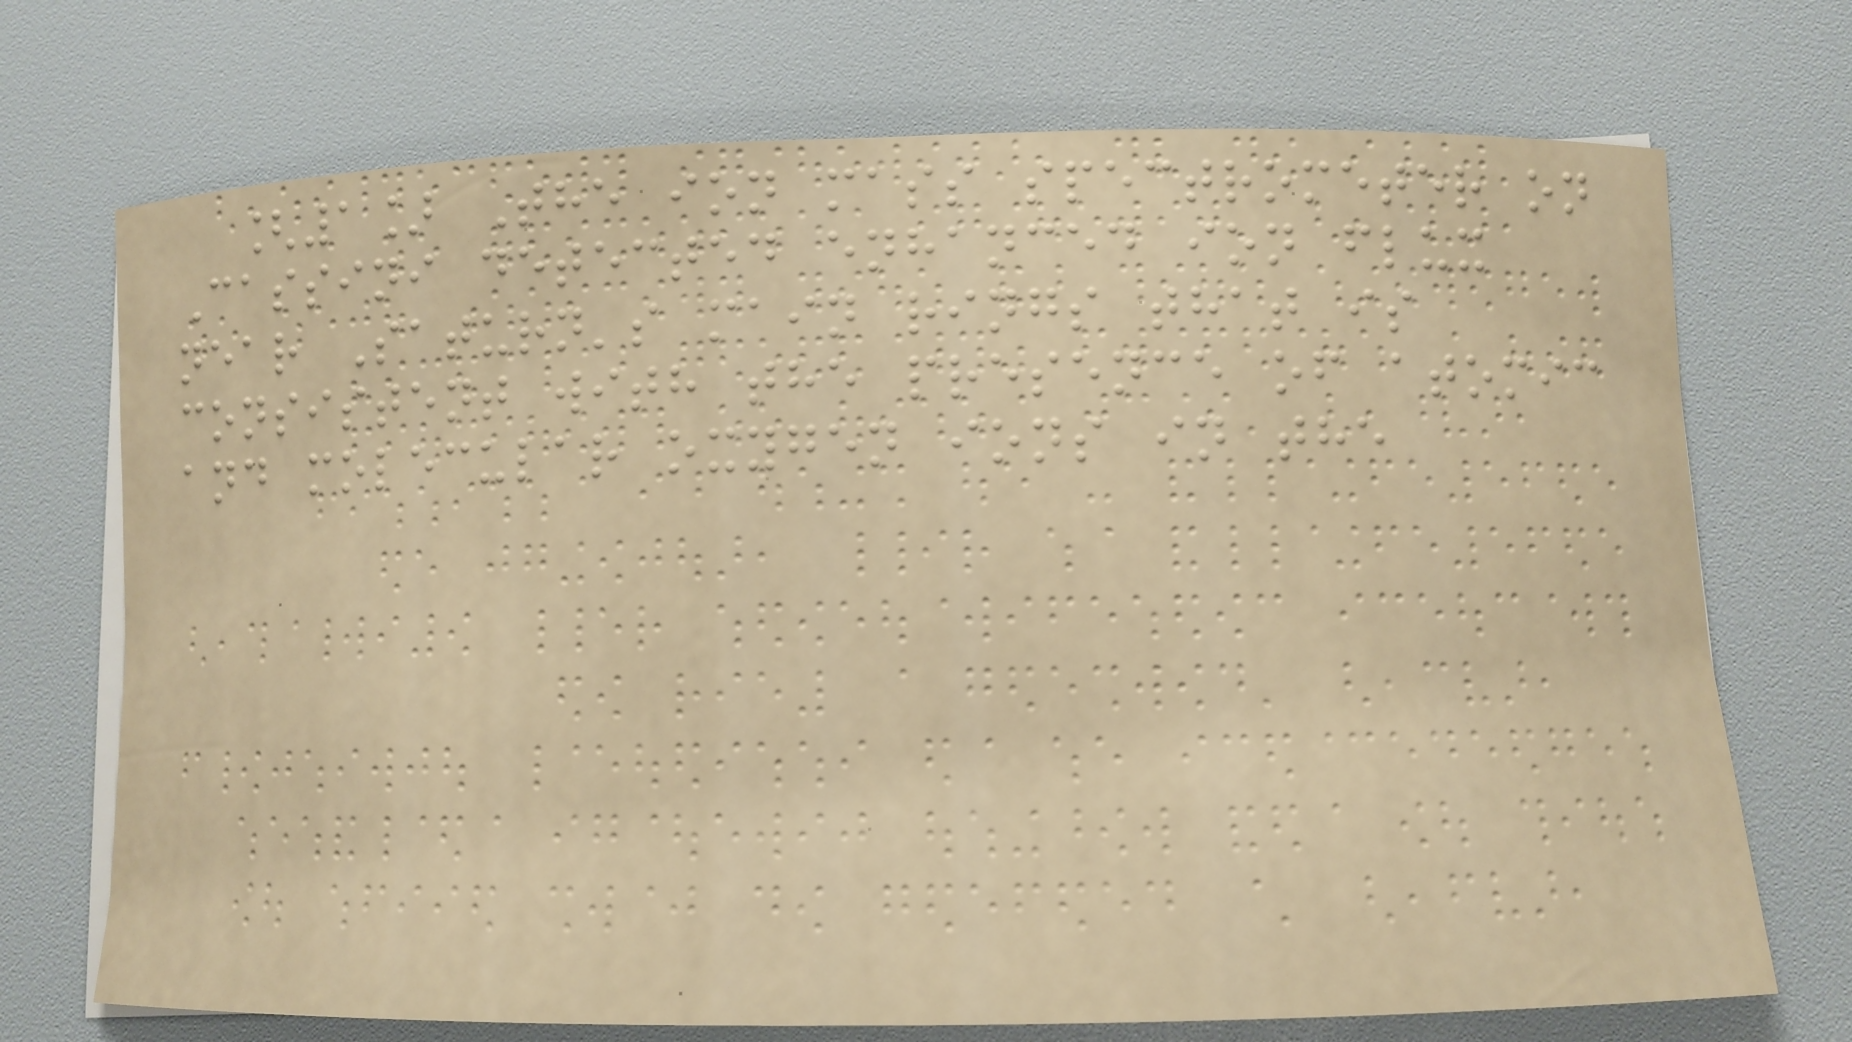[1] The ion mass spectrometer on
Cassini detected enhanced ion flux
near Saturn's main rings that is
consistent with the presence of atomic
and molecular oxygen ions in the
